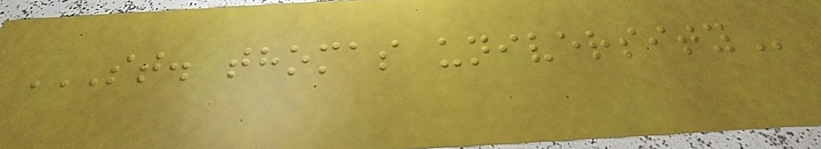ST. THOMAS UNIVERSITY
